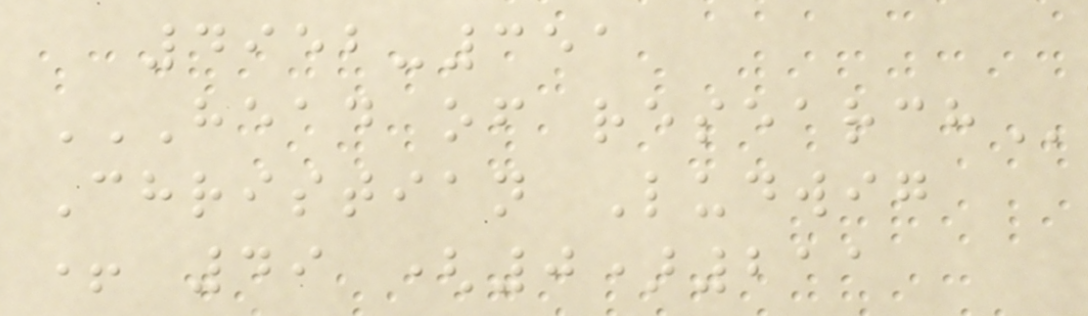4952-351
HEAD OF RESEARCH
Christian Ludwig
+ 49 (0)211
